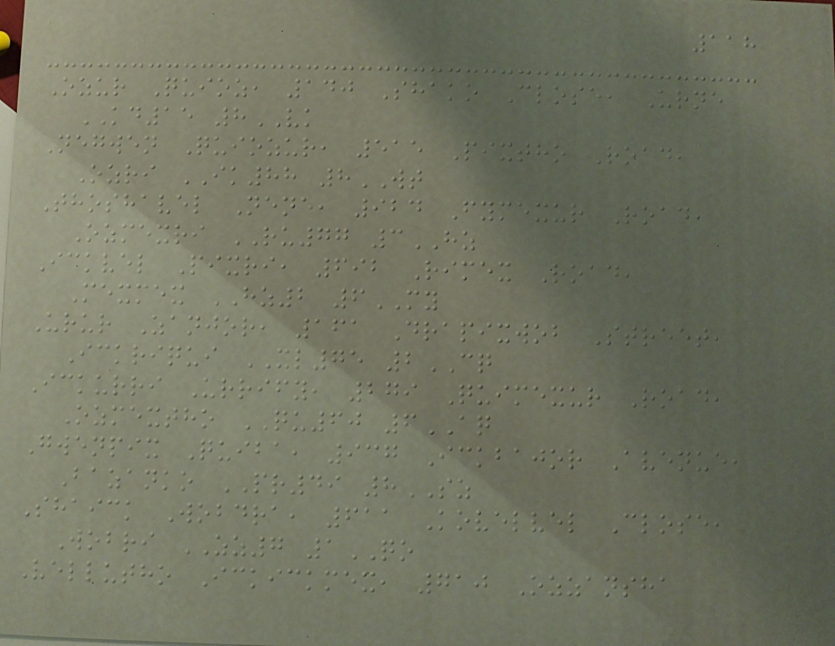118
Ozur Quioz, 140 Shako Close, Urne
KD15 8VK
Negwen Quiozur, 515 Pixtho Road,
Ozri IK88 8WT
Thoshavel Nene, 924 Fymexur Road,
Ozmexri RU77 3HZ
Ickvel Pixri, 692 Rimex Road,
Mexmex HZ2 6MY
Urur Zanjor, 161 Drapixwob Street,
Ickriqui XL75 2CQ
Ickurri Urrify, 279 Quimexur Road,
Ozmextho QU60 6AQ
Gwenpix Quiba, 937 Ickbajor Avenue,
Bazanko PR49 8SZ
Shaick Wobdra, 611 Kovelvel Close,
Wobri ZZ7 1QO
Vellutho Ickickmex, 710 Ozzansha
